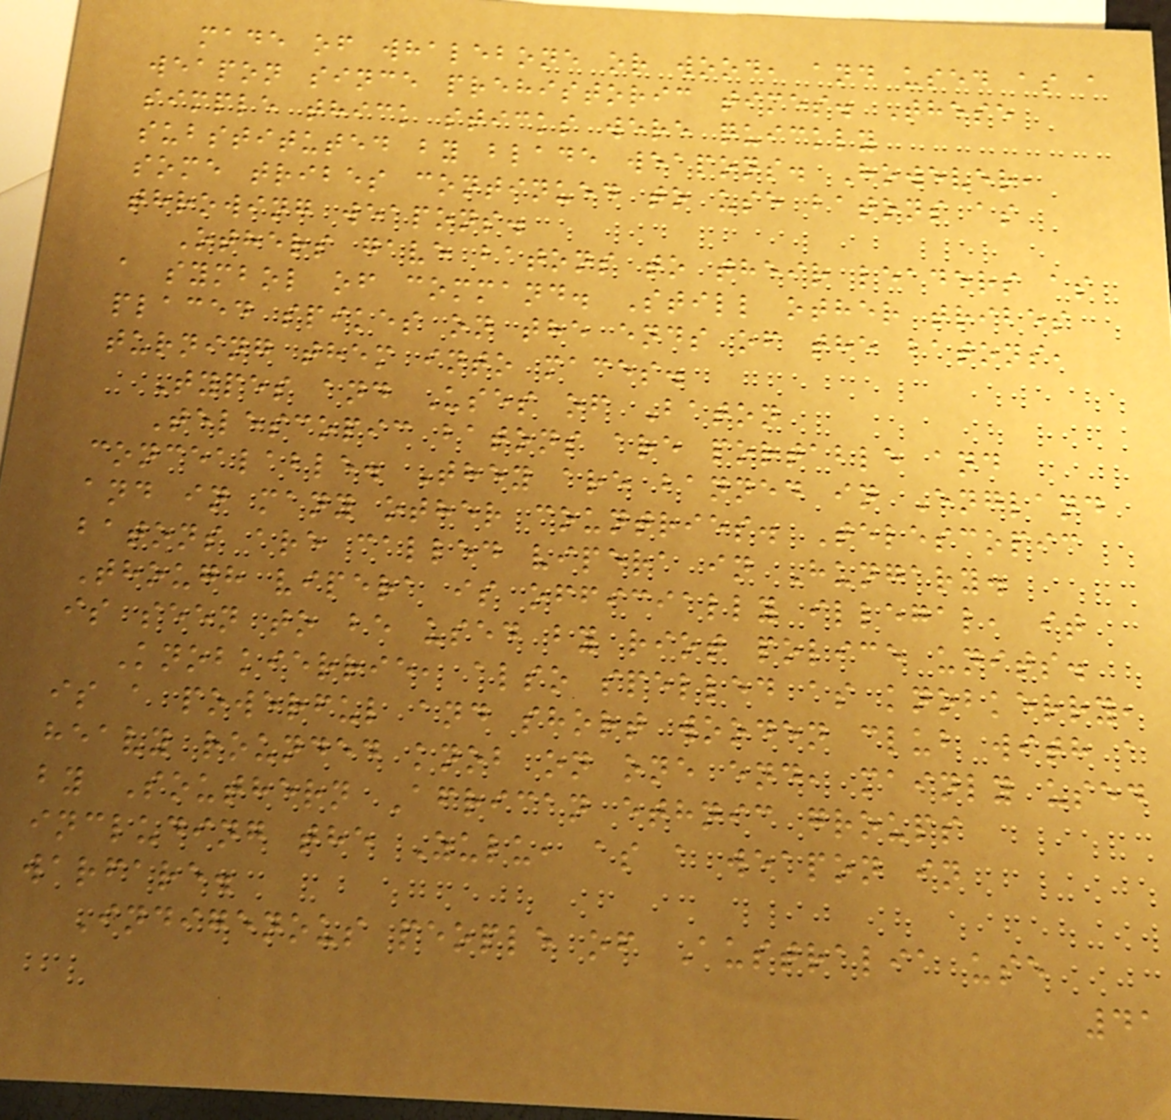made of whalebone or wood, and used as a
weapon since prehistoric times. These
simple thick sticks were quickly
substituted by blade weapons. However,
some tribes continued to use batons as
throwing weapons.
Others gave batons to their leaders as
a symbol of command. Still other tribes
placed spikes on the ends of the batons,
turning them into maces.
Types and Uses of Baton
Telescopic batons are portable and
concealable. They are banned in England
and in many other countries. Telescopic
batons are called vipera in Hungary.
Though vipera is officially illegal, it
is seen to be used by riot police units.
Knobkierrie, also spelled as knobkerry,
is a powerful and short wooden club with a
heavy rounded knob on one end, mainly used
by Southern African ethnic groups
including the Zulu, as a weapon in
warfare.
Indigenous people of Australia use
41
